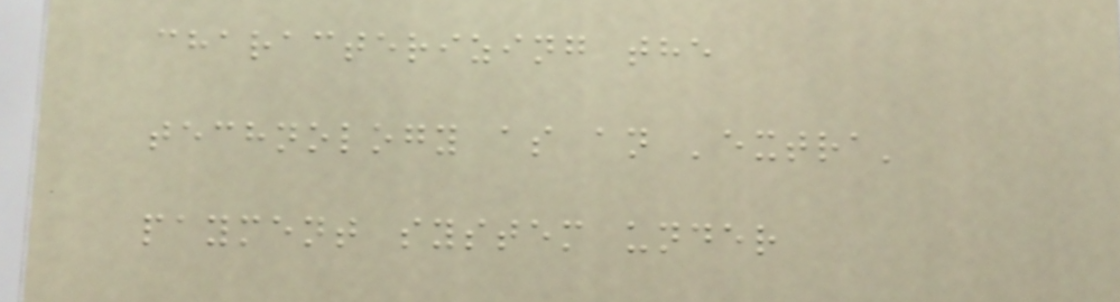characterizing the
technology as an 'extra'
payment system under
